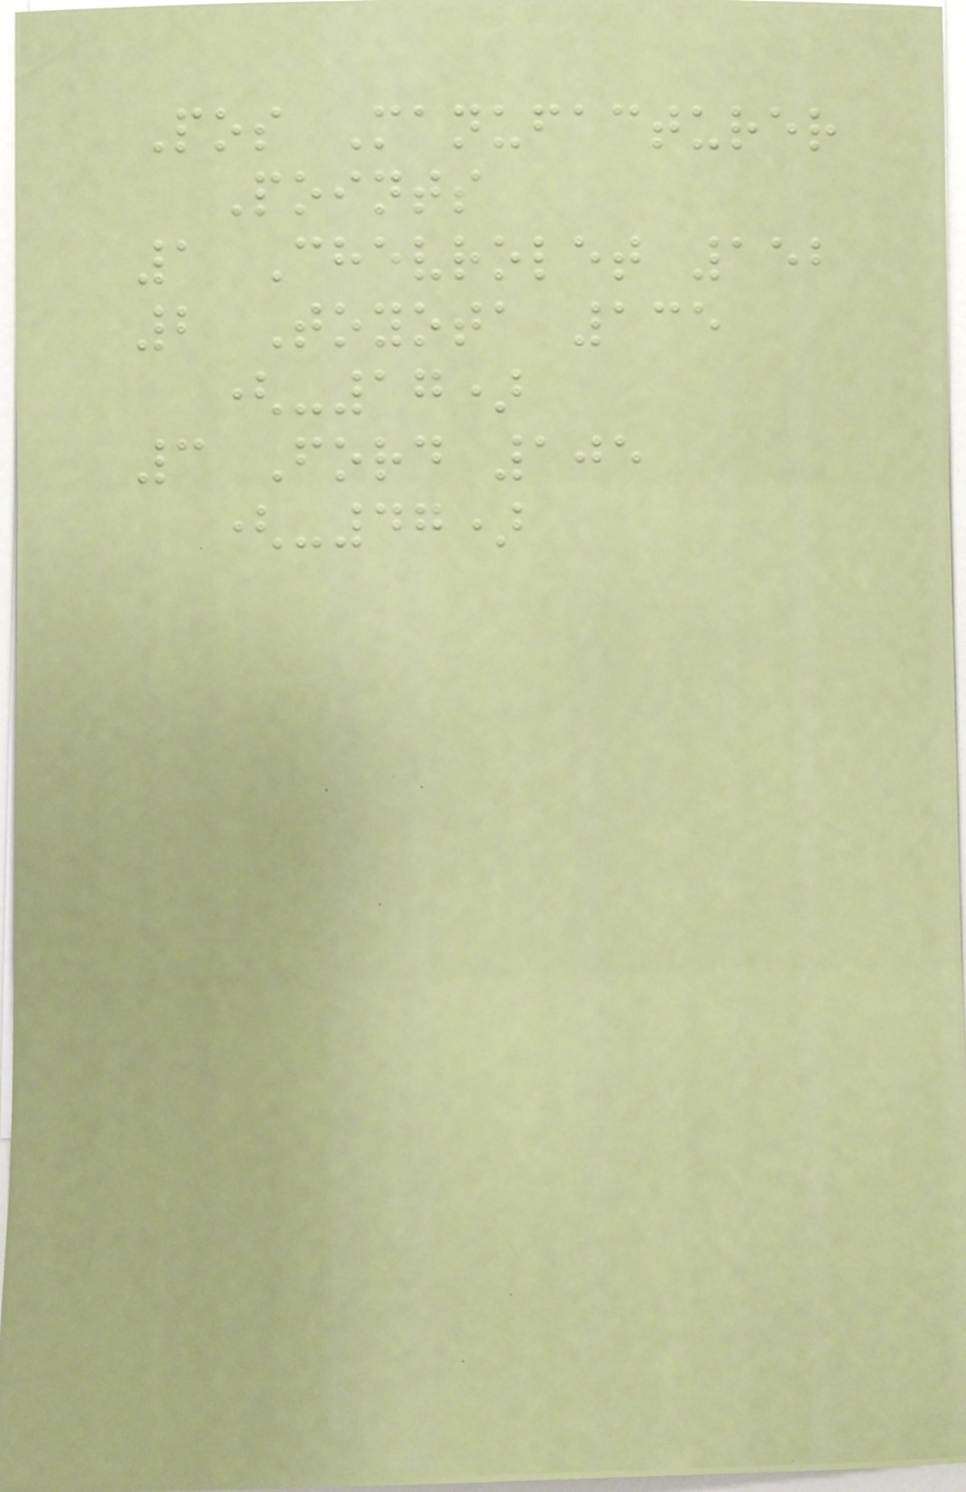Pos Manufacturer
Points
1 Chevrolet 152
2 Toyota 135
(-17)
3 Ford 105
(-47)
